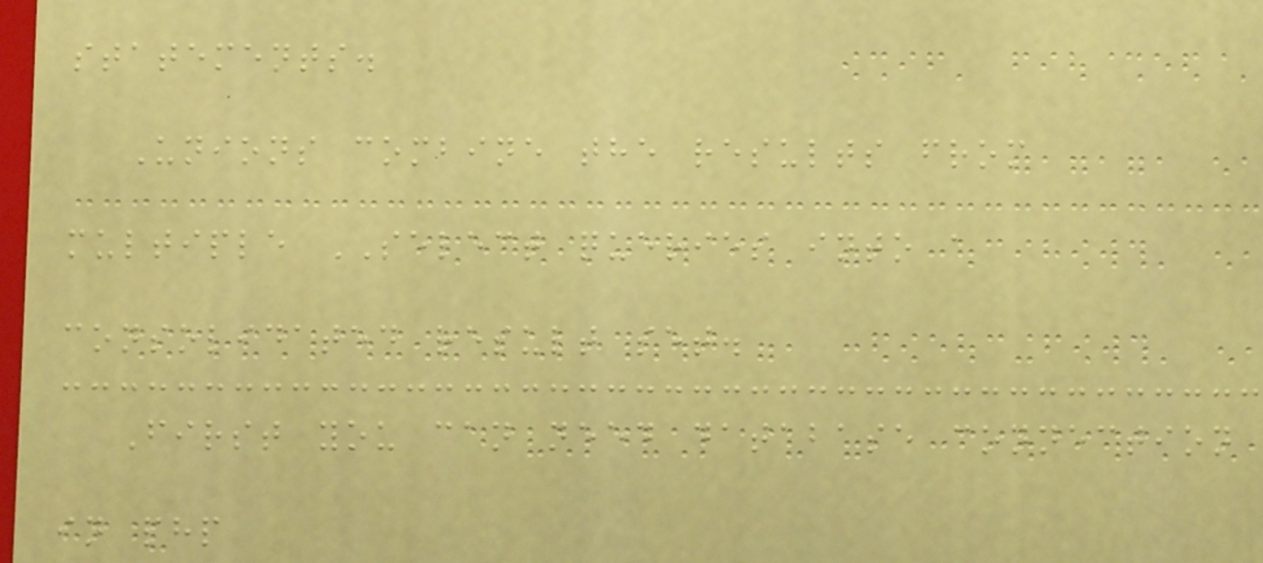statements.
Unions combine the results from
multiple SELECT queries into a
consolidated result set.
First you can need database connection
in php
